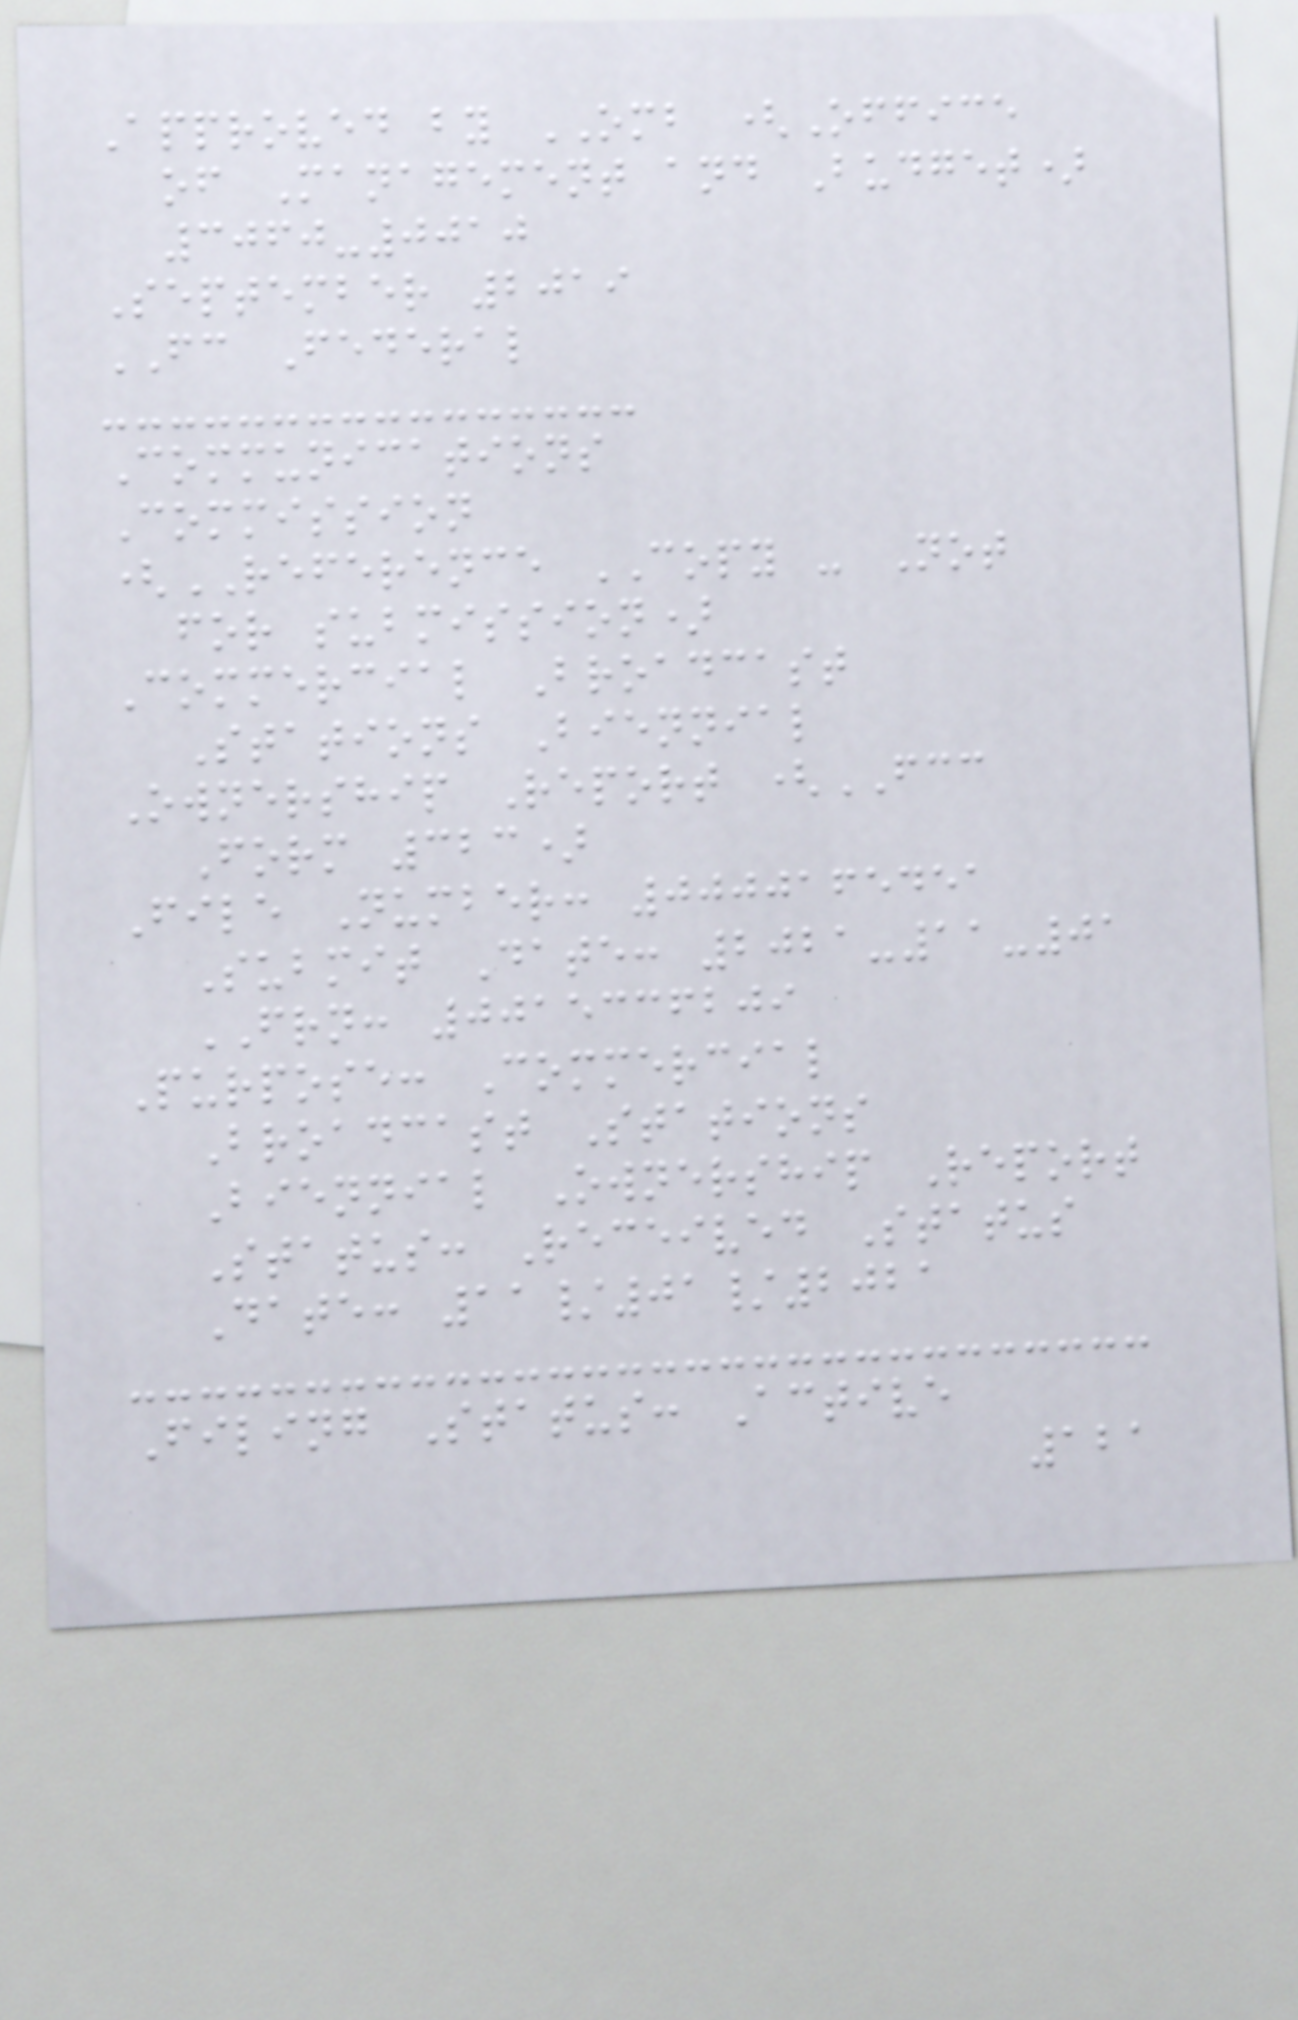Approved by OMB (Office
of Management and Budget)
3060-0010
September 2019
FC Federal
Communications
Commission
(REFERENCE COPY - Not
for submission)
Commercial Broadcast
Stations Biennial
Ownership Report (FCC
Form 323)
File Number: 0000165451
Submit Date: 2021-11-01
FRN: 0015336209
Purpose: Commercial
Broadcast Stations
Biennial Ownership Report
Status: Received Status
Date: 11/01/2021
Filing Status: Active
121
